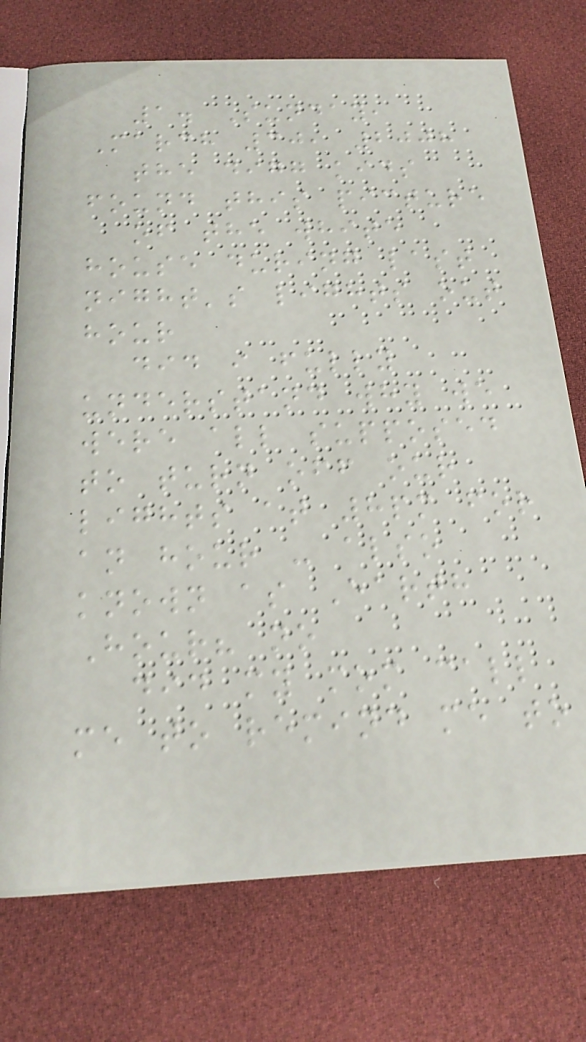1. Sunday,
March 30, 2008
the digg kids
found this picture
of the white
house during last
night's lights out
hour
did i fully
understand why we
were all supposed
to turn off our
lights at 8pm for
an hour - also
known as Earth
Hour? no
did my mom call
me to remind me to
